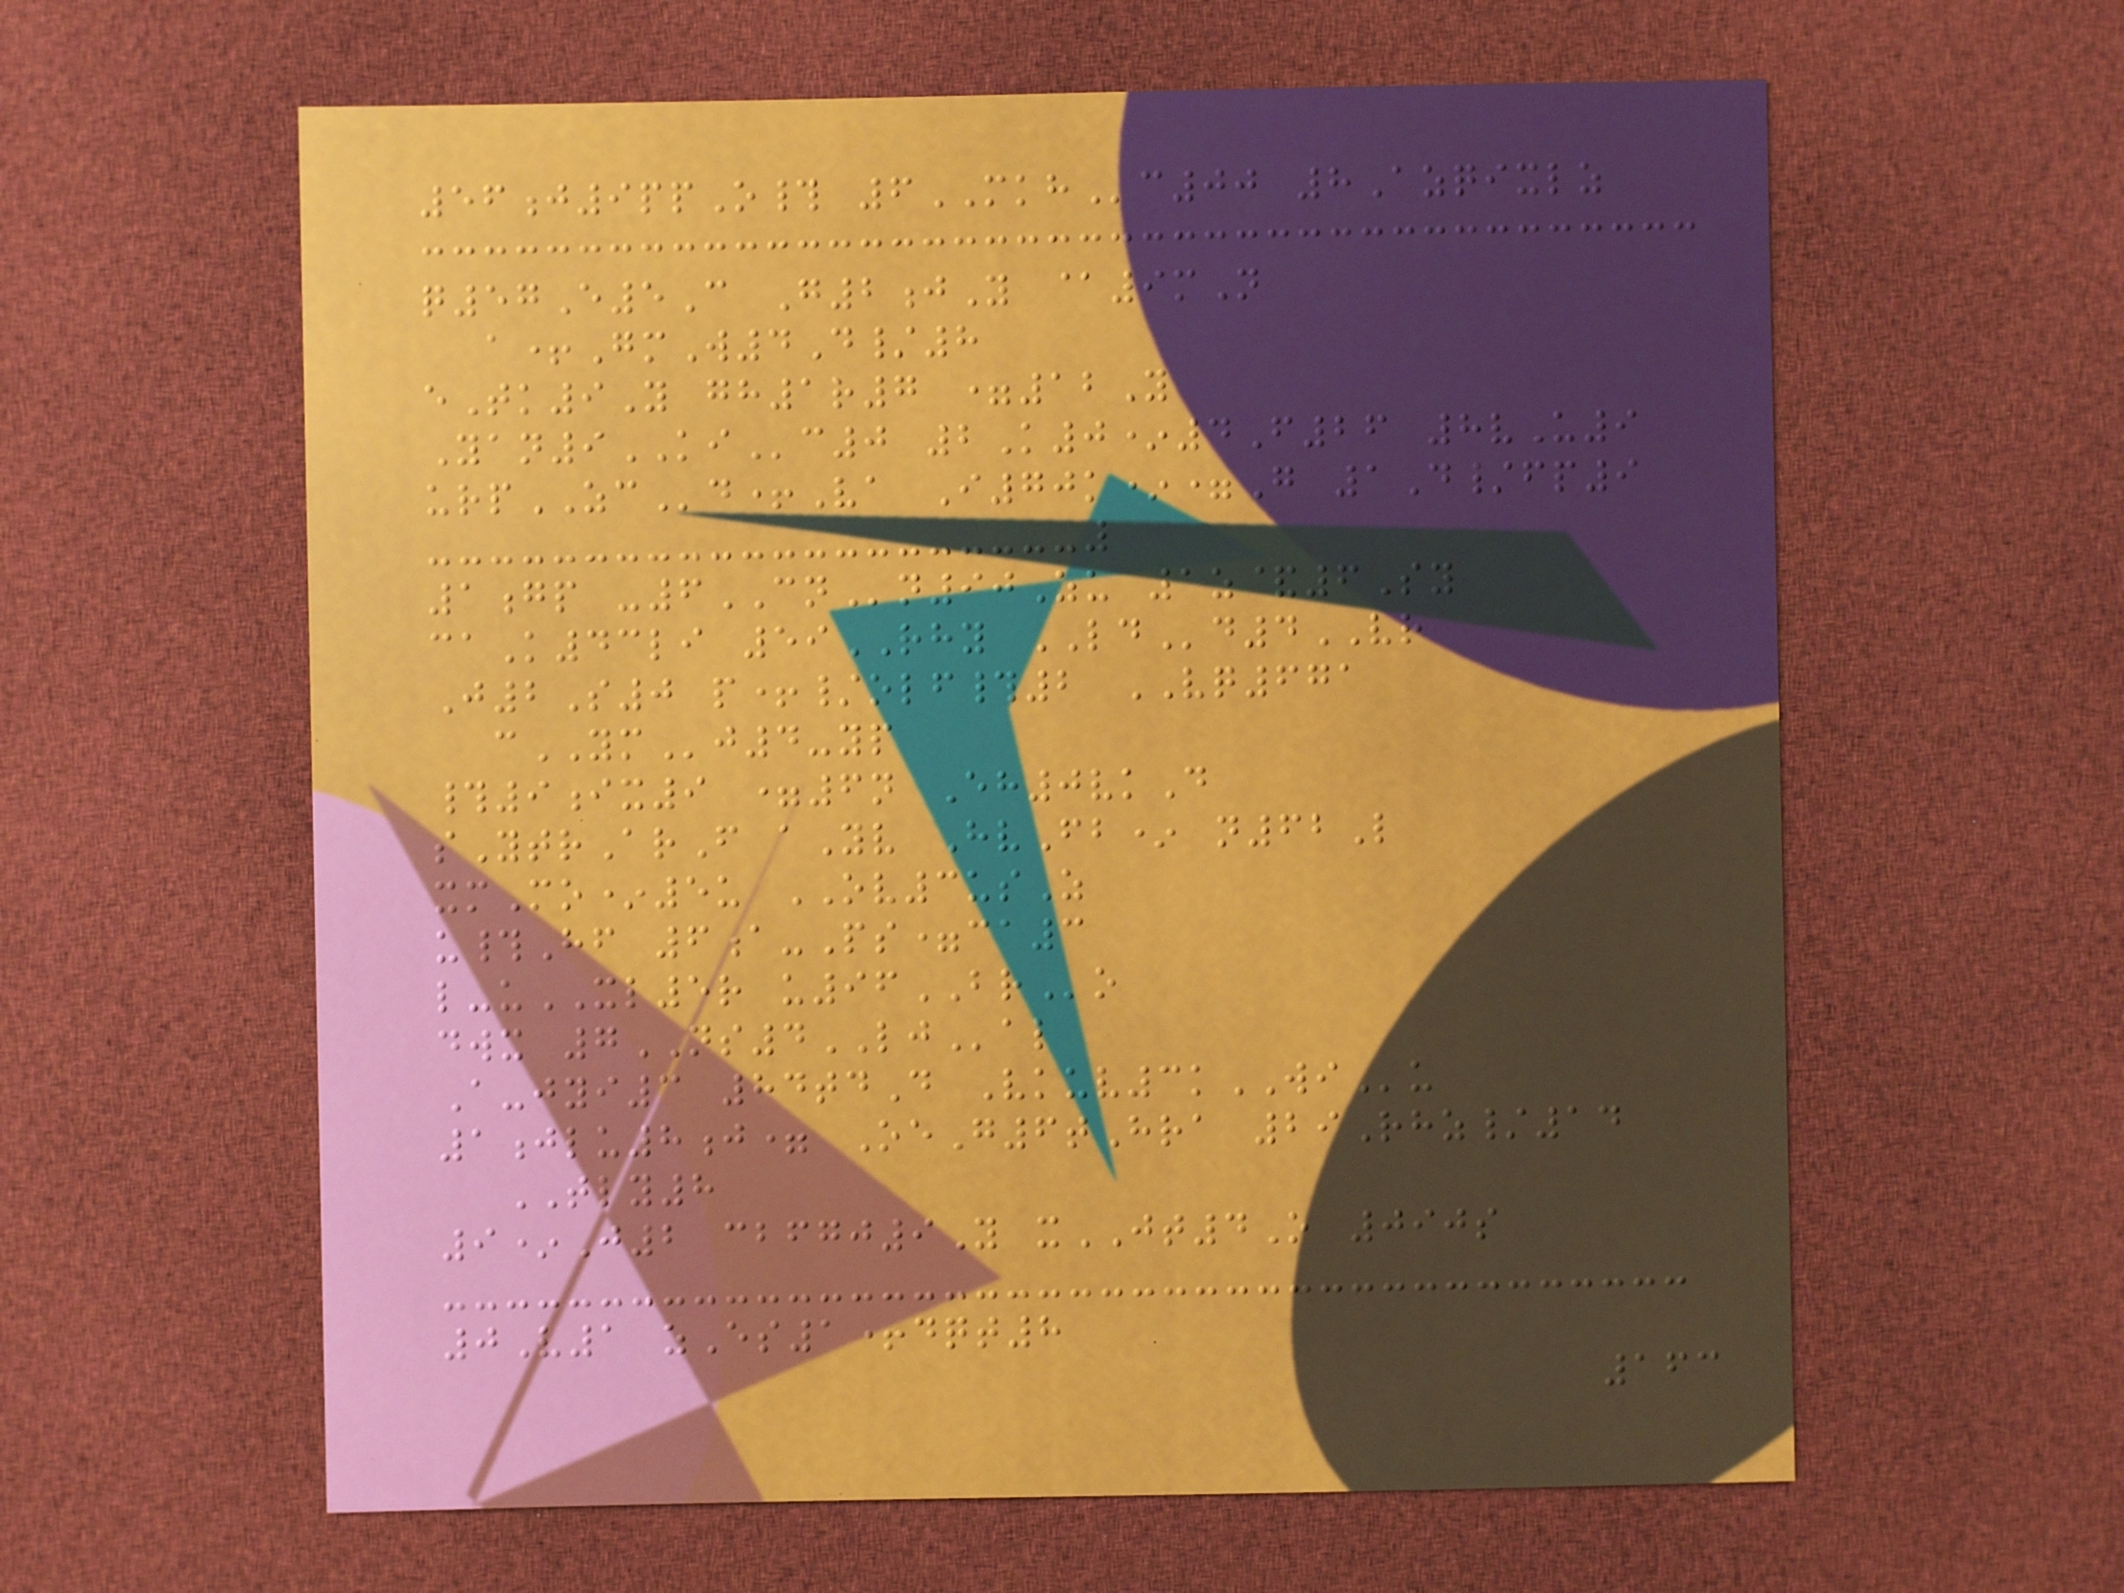56j9ppO# 6MKHc00 8Azqixlz
q57E5C G2jY @9mN
a+GmW4D/8
eTk9Y gh1r7 =12Y
Yan9KIc0 2K0*4F26 8vU9
urpZCd+Va I70k*=G 1D/fp9
1gp -6CNn90Zu 1z&6Sy
caK43li 59RHY LDd4VR
J2S0 p+/olf#2 VQ671
cYMj4-yp
#9ix9 =6n Eh0vkD
sYtrArF aYv HvFb* n62L
xmMo*5u OV3usZ
u#Hf 6a-Ps=ca3
l-uXL5r u96BRo
dwx 7NS4LJal
A-jyi3 84tdD Vkuv3kWIu
1jlu8j= OeG6tHra 29Rhz/14
TLY8
9*J2 cbfgj9Y xJT4O 090s
0V1 zEs1+dqt8
163
